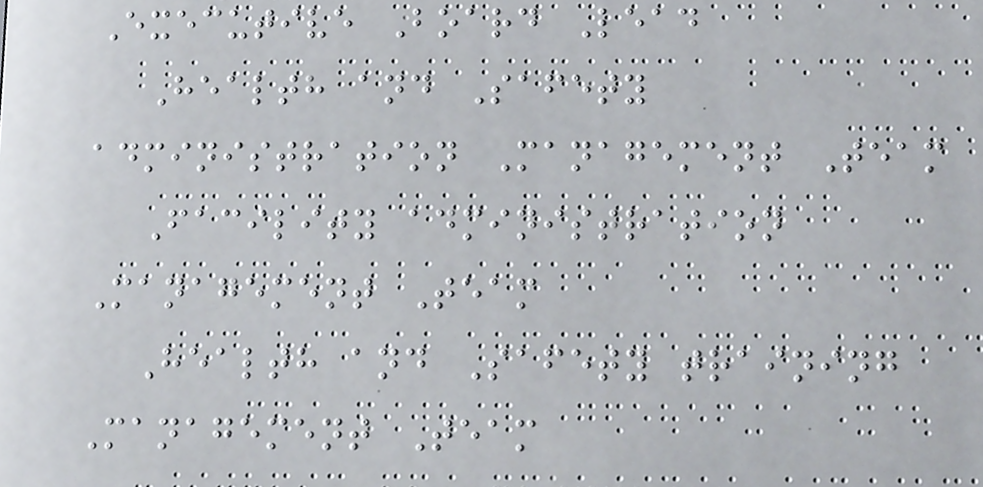Executive Board Lead
Health and Safety
administration Management Team
Facility administration
Management Team
Health and Safety training
Management Team
